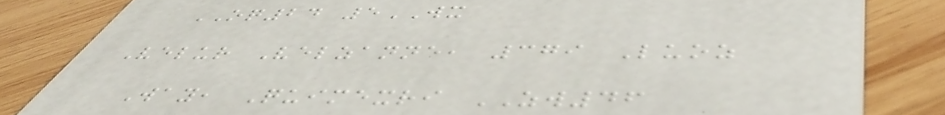OQ24 5WX
Velur Velzanne, 379 Luoz
Way, Quimexri ZW46
